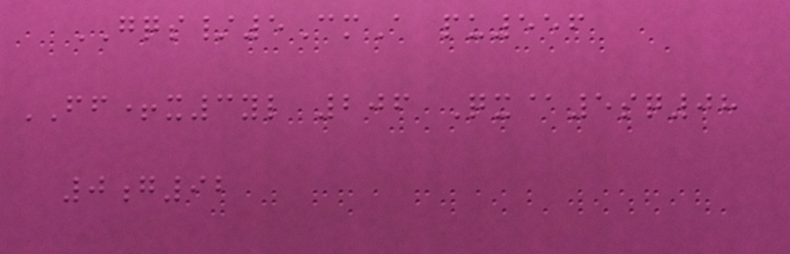GQS/5CmA pu556
FF+x3yl 206 Qx@5sq08
0g92
